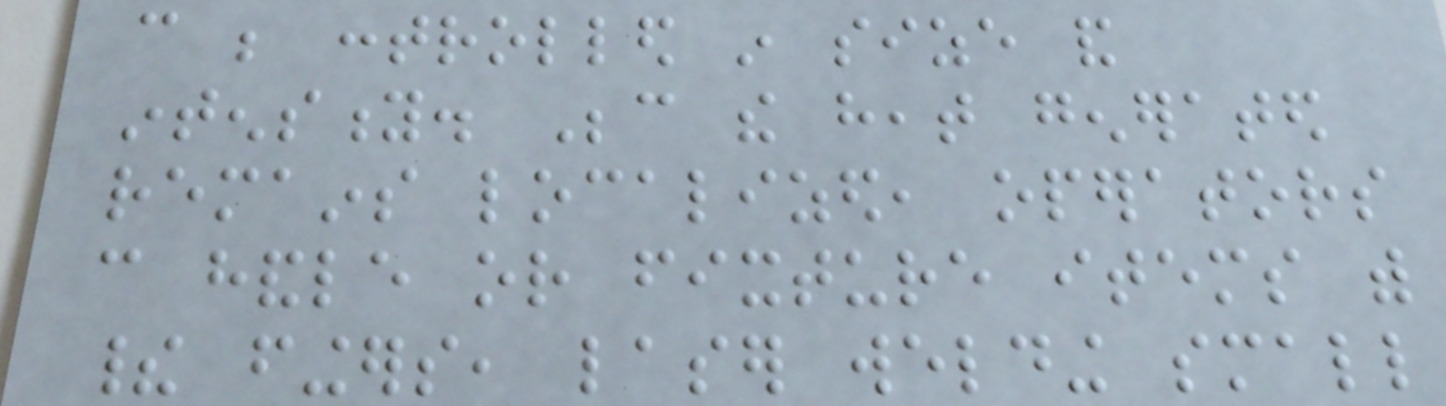can be controlled in size and
intensity. Because the heat generated
remains localized, operators
can handle or fixture items with
their fingers, laser welding small
